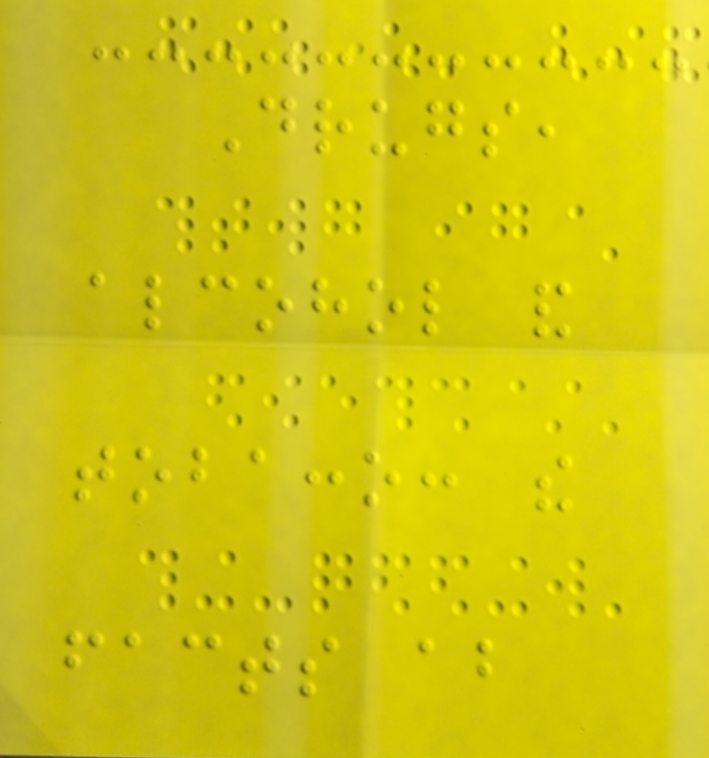Drugs,
alcohol and
tobacco: the
facts about
